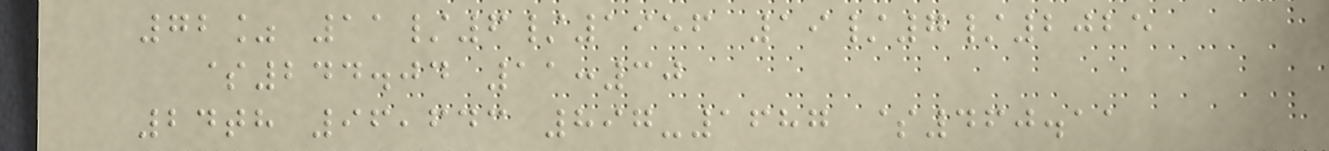72% 11/6/1956 19/7/2025
$244.04 11:30
24th 96,643 897-1687 $460.11
